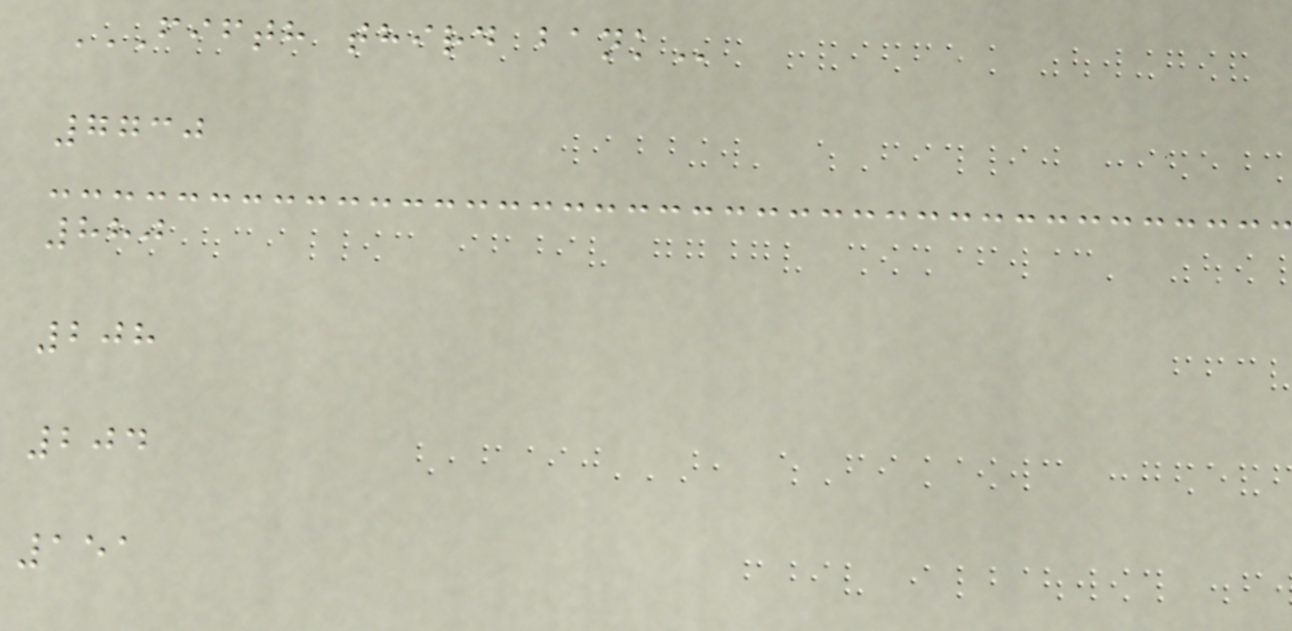FIFTH THIRD BANK
7730
880
208
204
151
